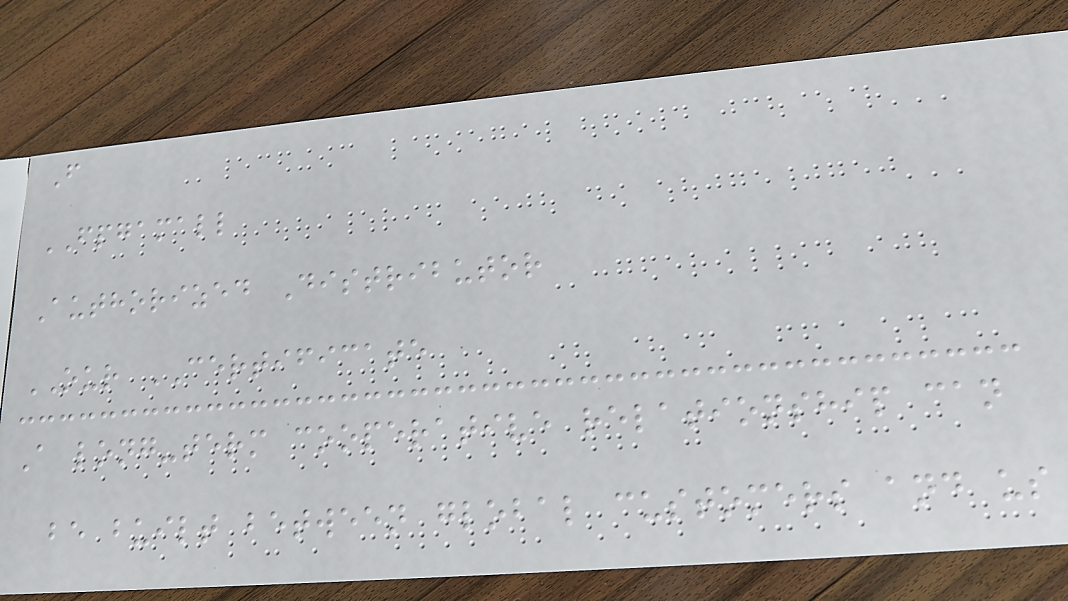F
FPGAMALL
Authorized Distributor
OUR CERTIFICATE
A long-term cooperative relationship can
be built between global customers and us
